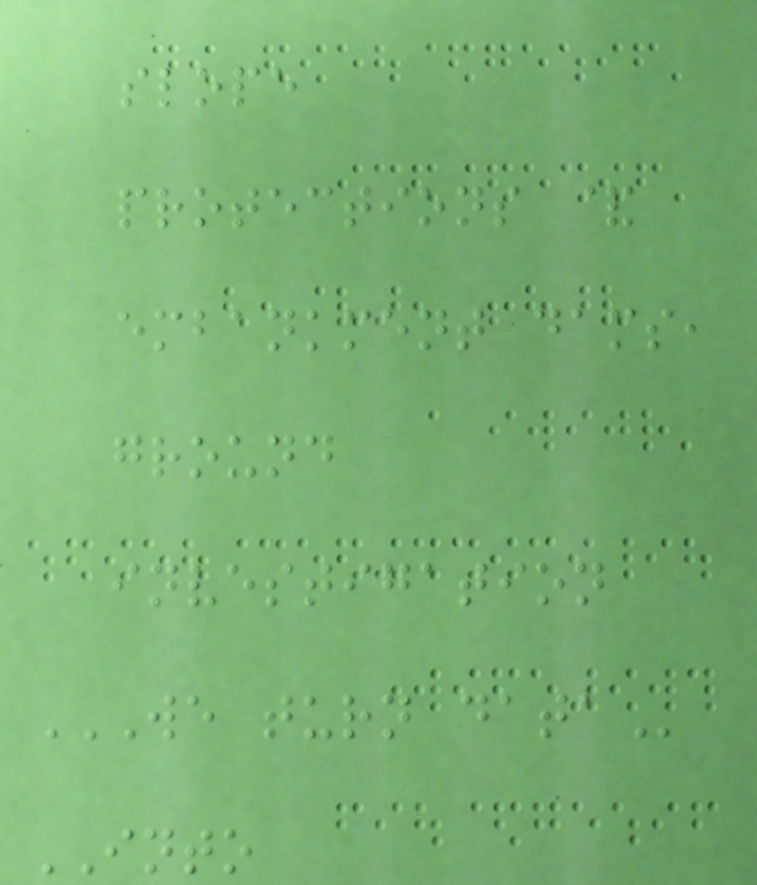slope
protections &
embankment dams,
ground
investigation
WE TURN DATA
INTO
